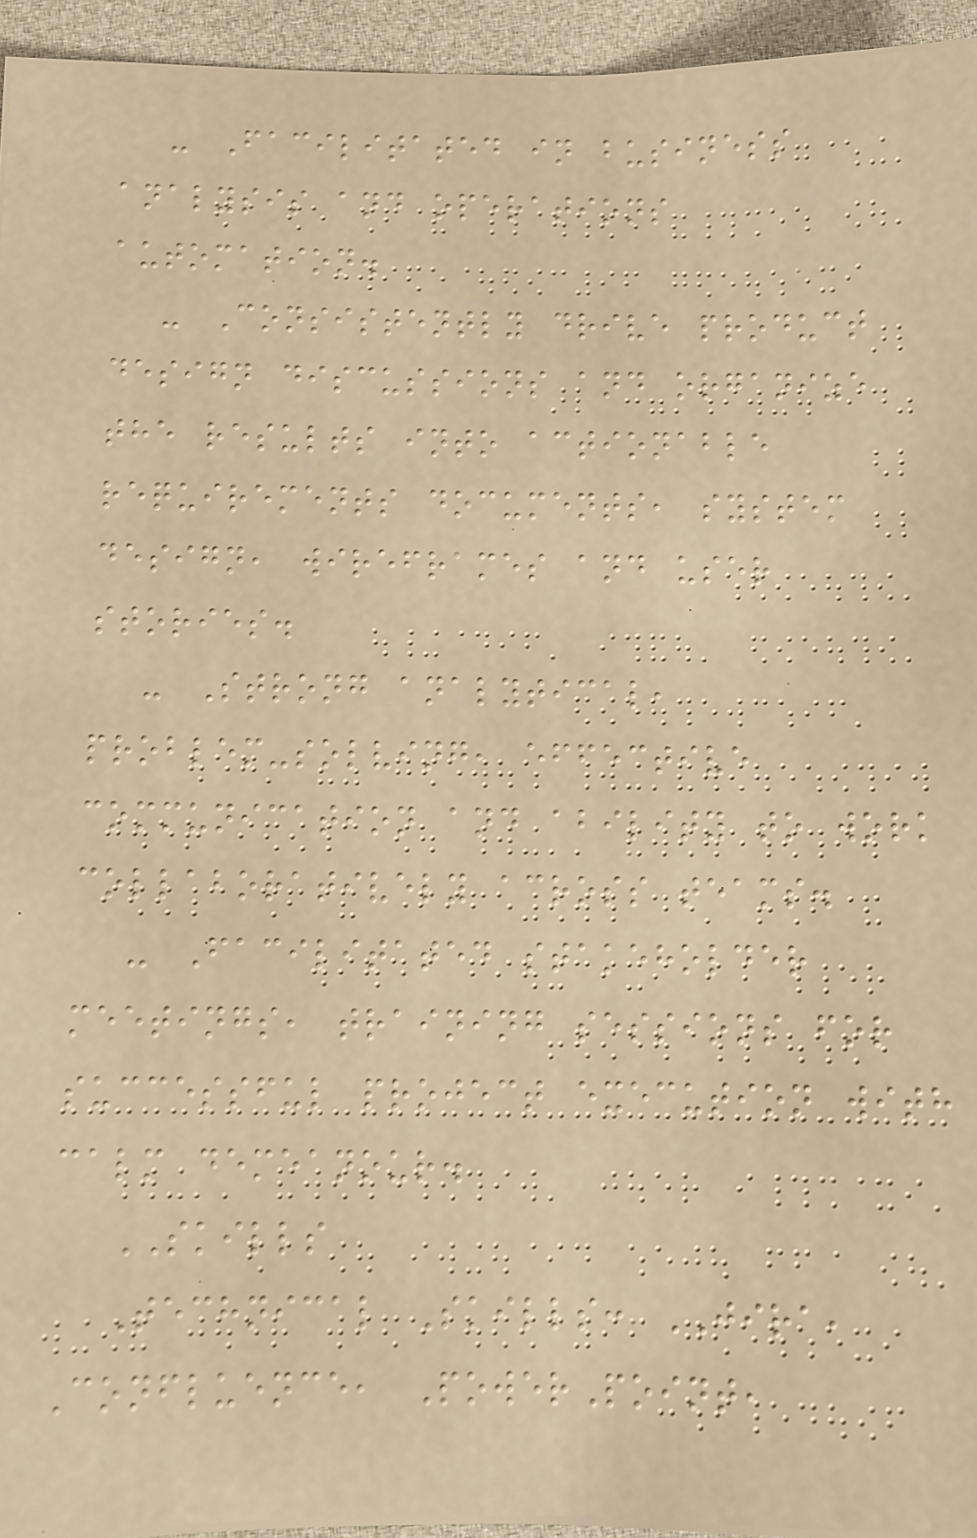- Facilitated in business
analysis and operations
automation.
- Consistently drive product
design discussions and organize
the results into actionable
requirements documents, system
design, wireframes and user
stories.
- Strong analytical,
problem-solving, effective
communication and ability to work
collaboratively across teams.
- Facilitated stakeholder
meetings, training sessions for
successful project execution with
calm demeanour.
SKILLS
Technical Skills: JIRA,
Confluence, PowerPoint,
